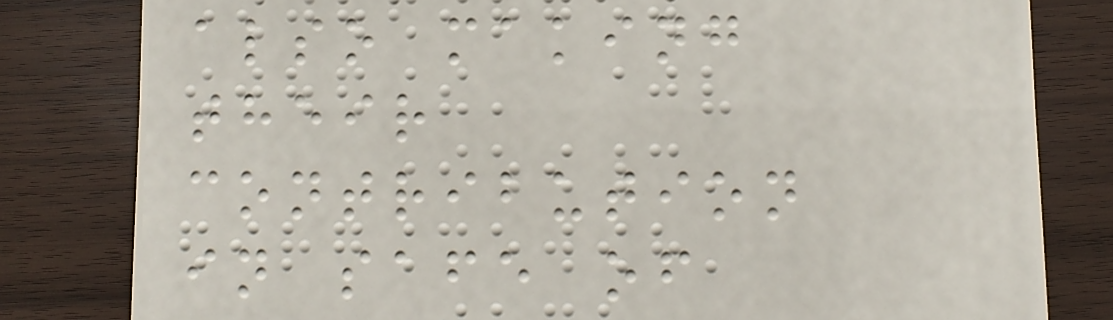also making
their
contribution
in safe of
